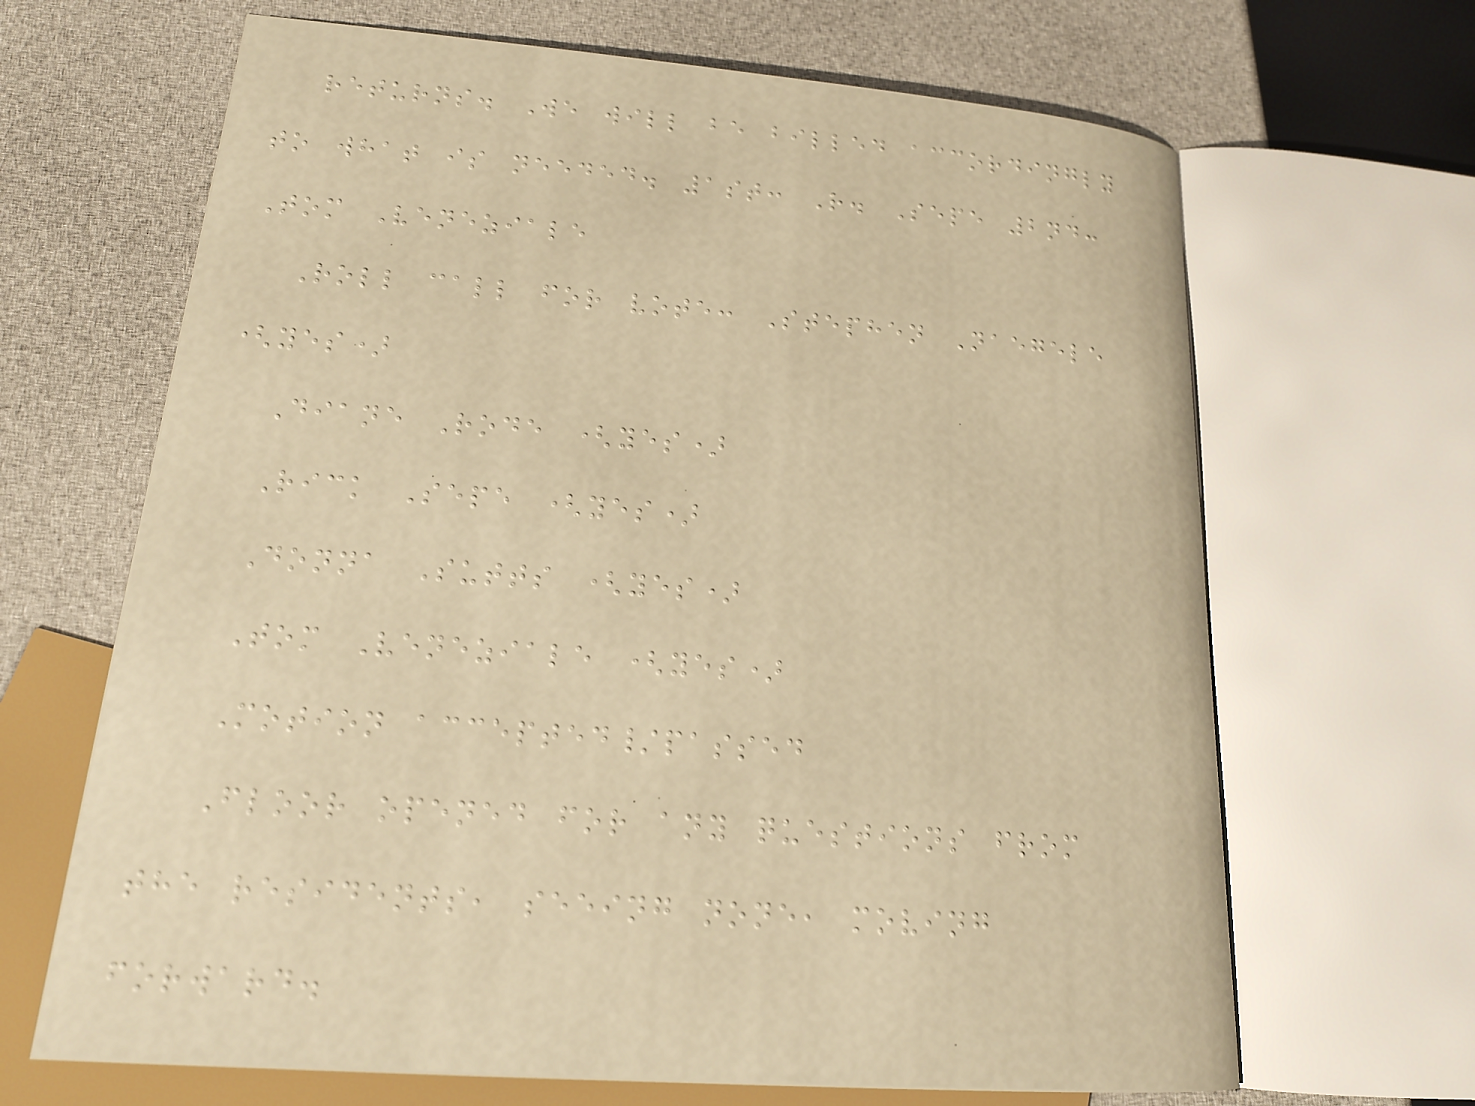returns. We will be billed accordingly
to what is needed. 1st: R. Sepe 2nd:
Tom Veneziale
Roll call for vote: Stephen Naegele
(yes)
Diane Rode (yes)
Rick Sepe (yes)
Donna Sutts (yes)
Tom Veneziale (yes)
Motion accepted/passed
Floor opened for any questions from
the residents, seeing none, moving
forward.
